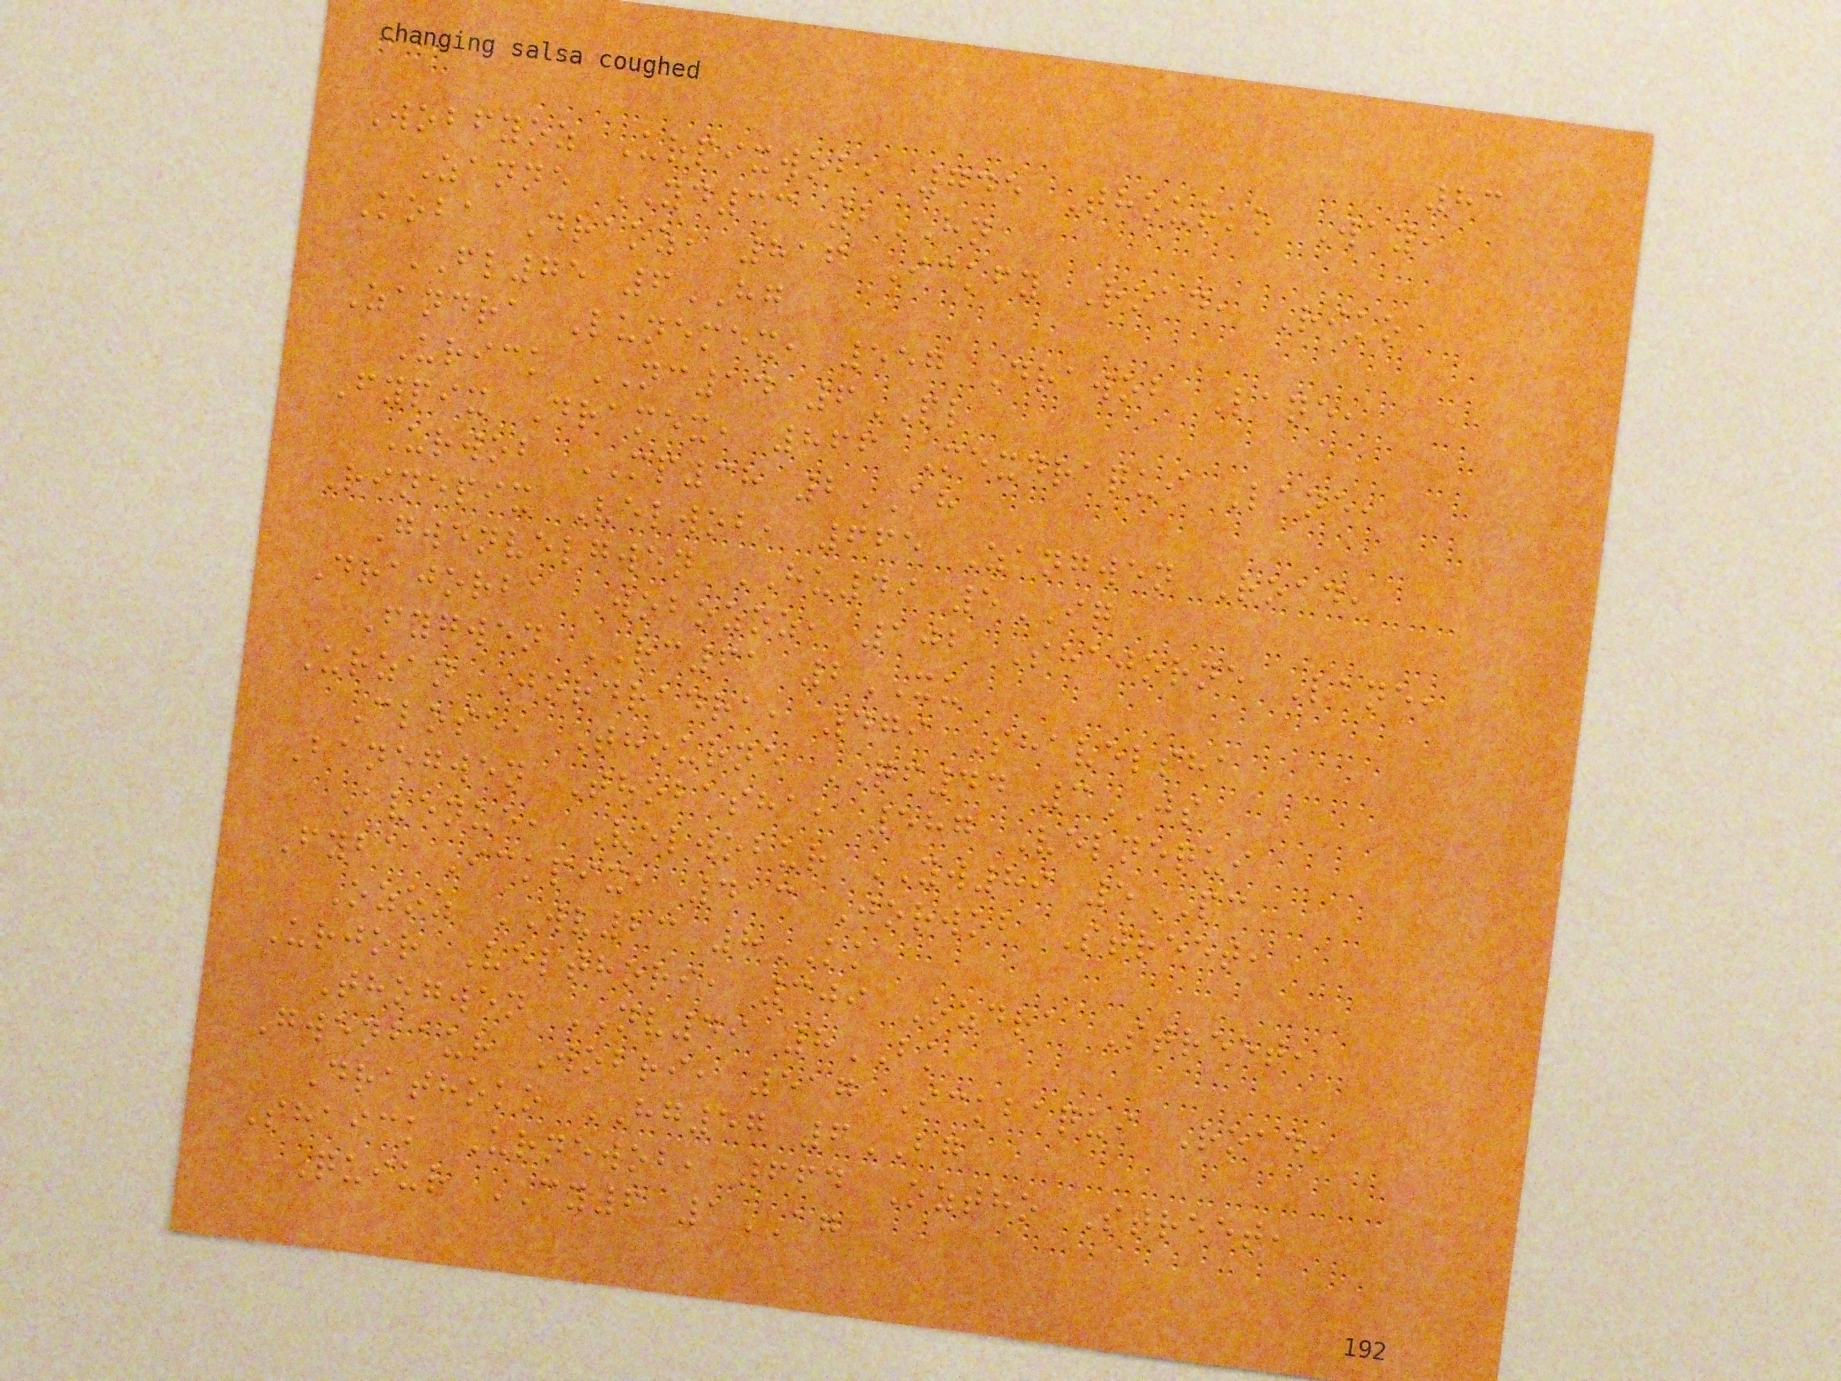83
Wobfyoz Urpixwob, 745 Thourko Way,
Zanne YD33 2HN
Koba Draoz, 816 Ickfy Road, Riko
FL75 6HG
Zandra Lunemex, 557 Drawob Lane,
Urick NC14 6PL
Fypix Dramex, 866 Mexdraqui Lane,
Urwob MP38 2AH
Rinepix Velwob, 665 Zangwen Road,
Gwenvelgwen HU49 5IQ
Drajorba Wobozoz, 102 Shajorne Lane,
Fygwen RC61 2XU
Urzan Jordradra, 479 Shavelsha
Close, Thourne QF44 3JS
Banegwen Thobasha, 587 Velnequi
Avenue, Velwobur YW89 5PC
Fyba Ickpix, 413 Jorwob Street,
Ozoz WV23 8KK
Urjor Velthori, 309 Ozdra Street,
Thogwen NV49 8BK
Gwenbaur Wobri, 517 Ickbaqui Road,
Drathoko HG57 6BG
Shaick Urnewob, 664 Oztho Street,
Quiur CY6 1AG
